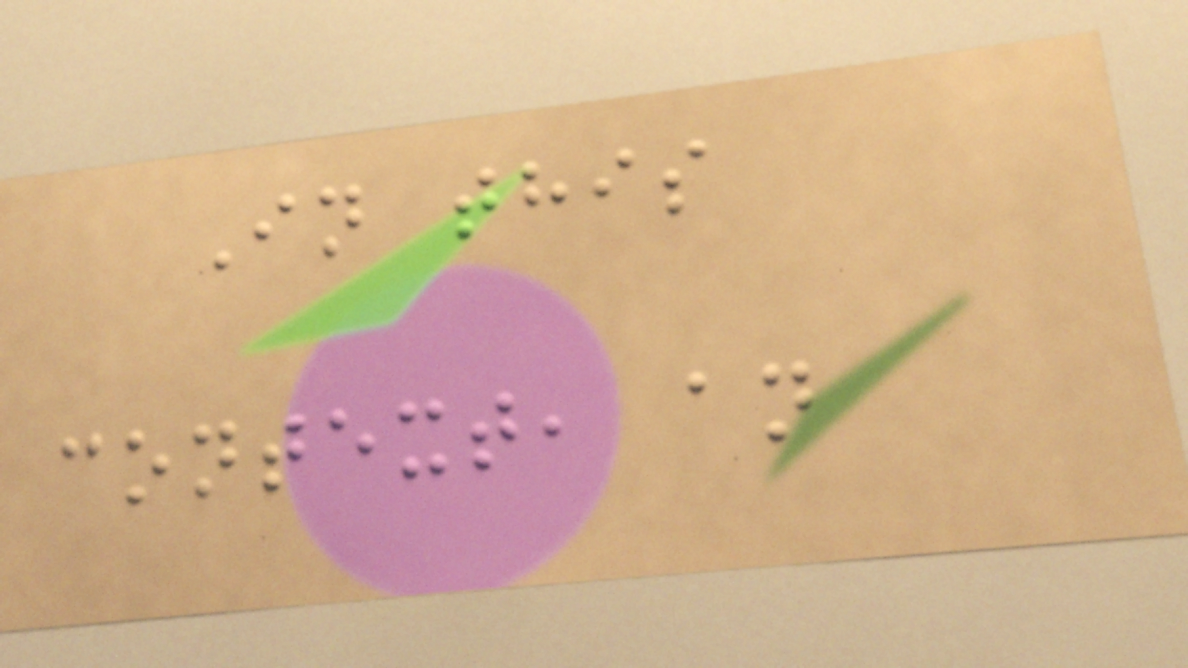In this
context, an
